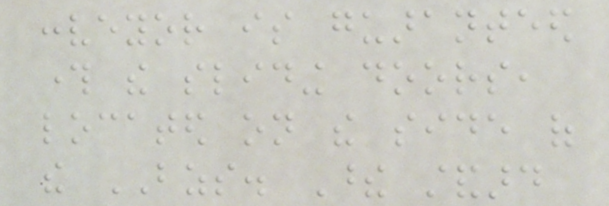conveyor is guaranteed
through the sliding doors,
located on the side of
the BZS. These standard
